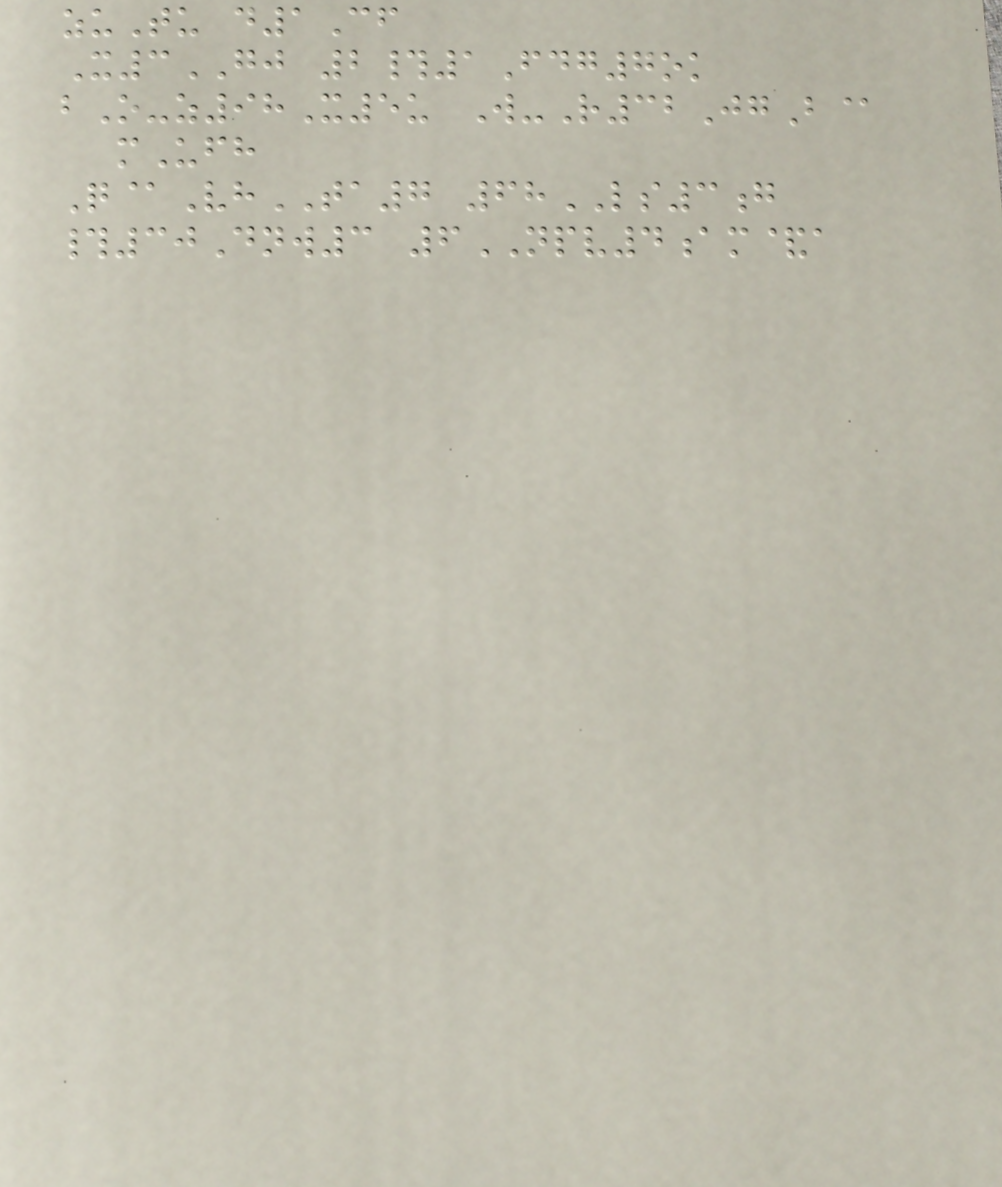zuTu d1Cf
X3GJ 2#1Fdg7ok
bO-z98X5u W-R32JgB@
mUfh
Q@VhTA7 68LS3g
#30Dnw3 6NPV4am&a
